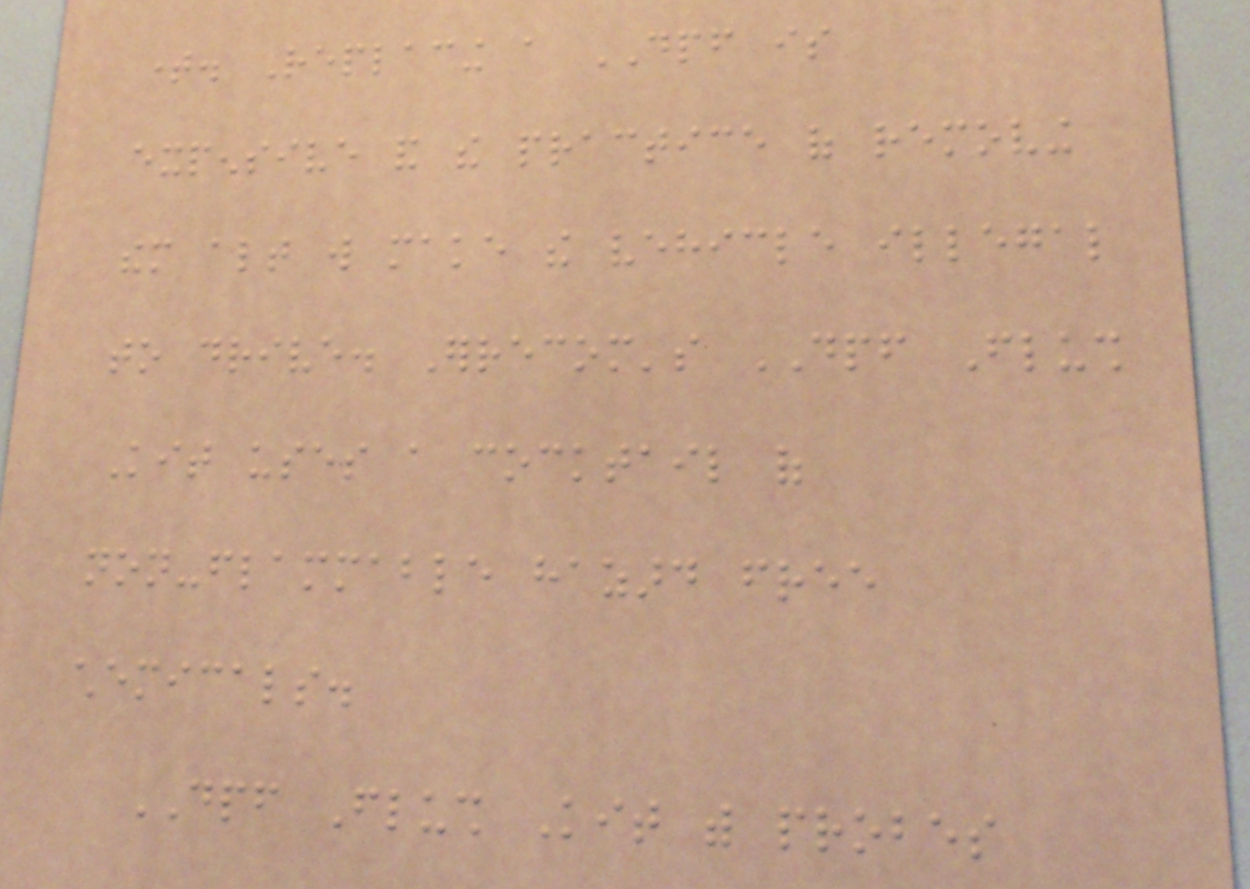time. Replacing a DPF is
expensive and the practice of removing
them altogether will make the vehicle illegal
to drive. Errecom's DPF Flush
Kit uses a cocktail of
non-flammable hazard free
chemicals.
DPF Flush Kit with probes
